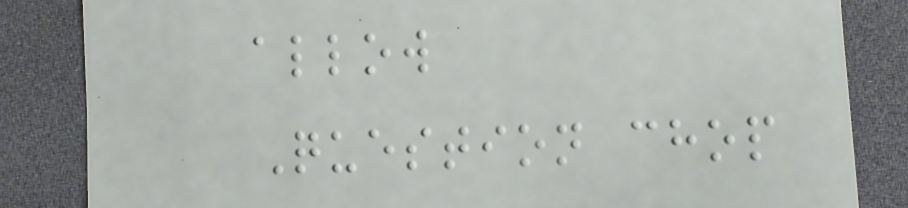allow
Question chop
